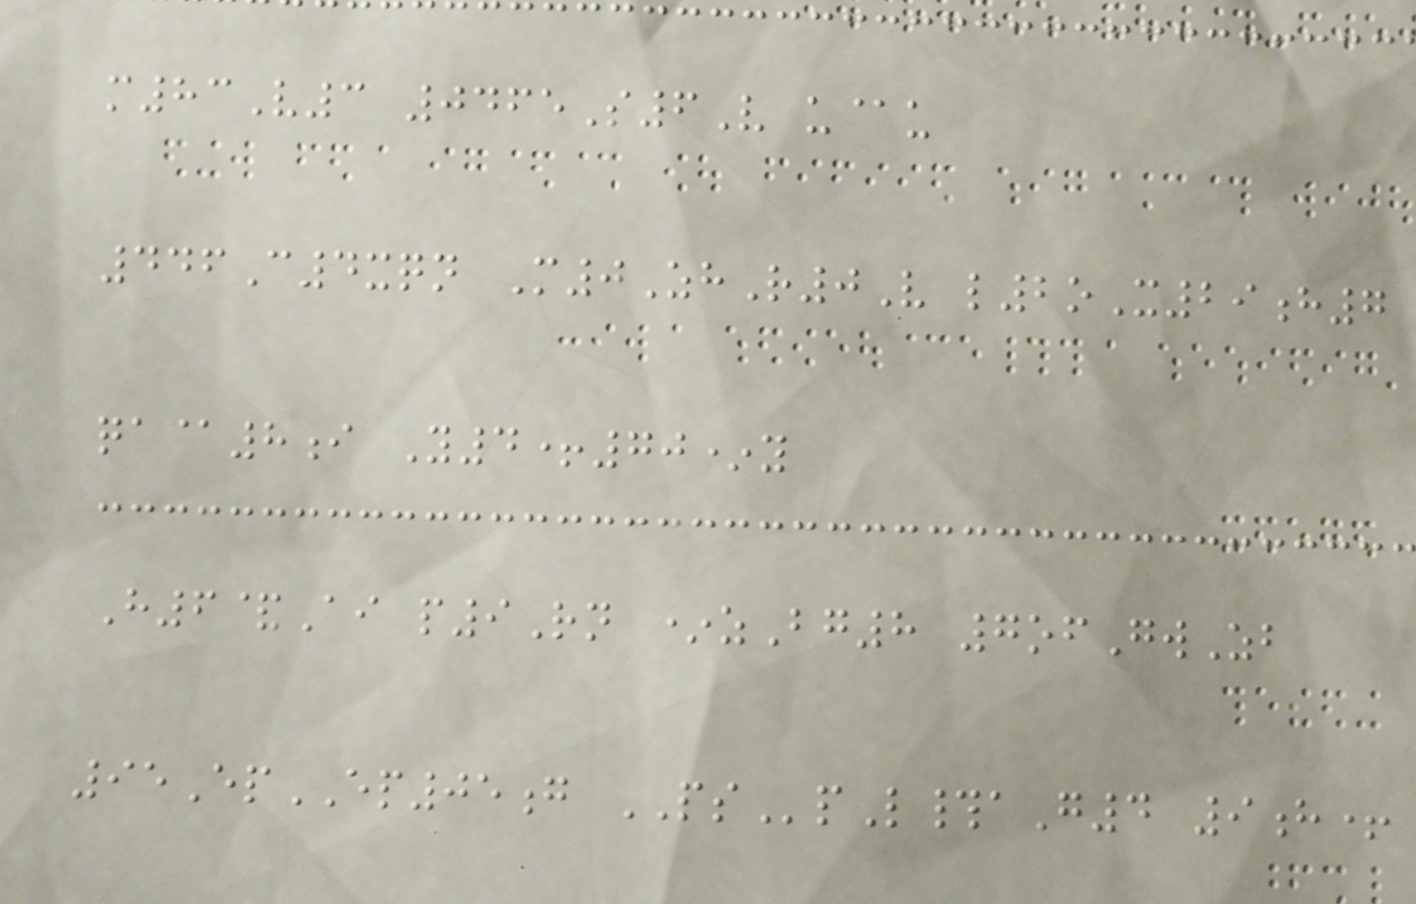m83V3 0465S6V u@u
446C4xqn M0ZhR0V l2oX29h7
qa@8i Y4+70*y
H6&Ai p9Rn *zBg8 7ofGwZb
95EpEP05g PSpL#aG4 9h+
